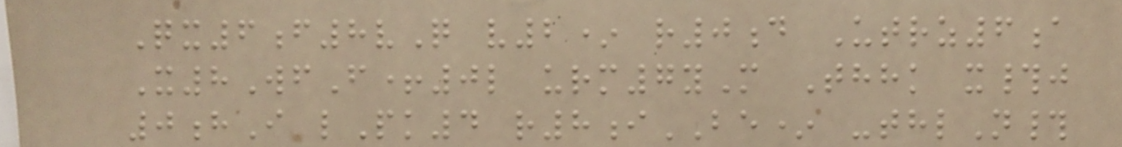Qx6f8vQ v2* r0d Utrz6a
X8WfF+0l urm7yM Thhk x#j
0hI lPk4 r8iBE* -thlN#
